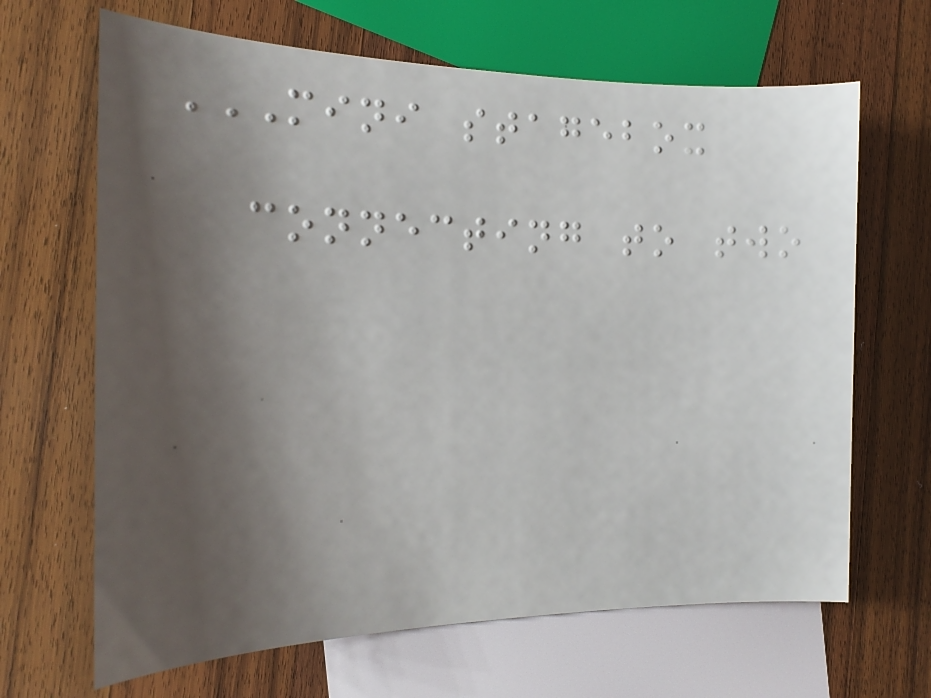MINI STAGEBOX
CONNECTING TO TWO
